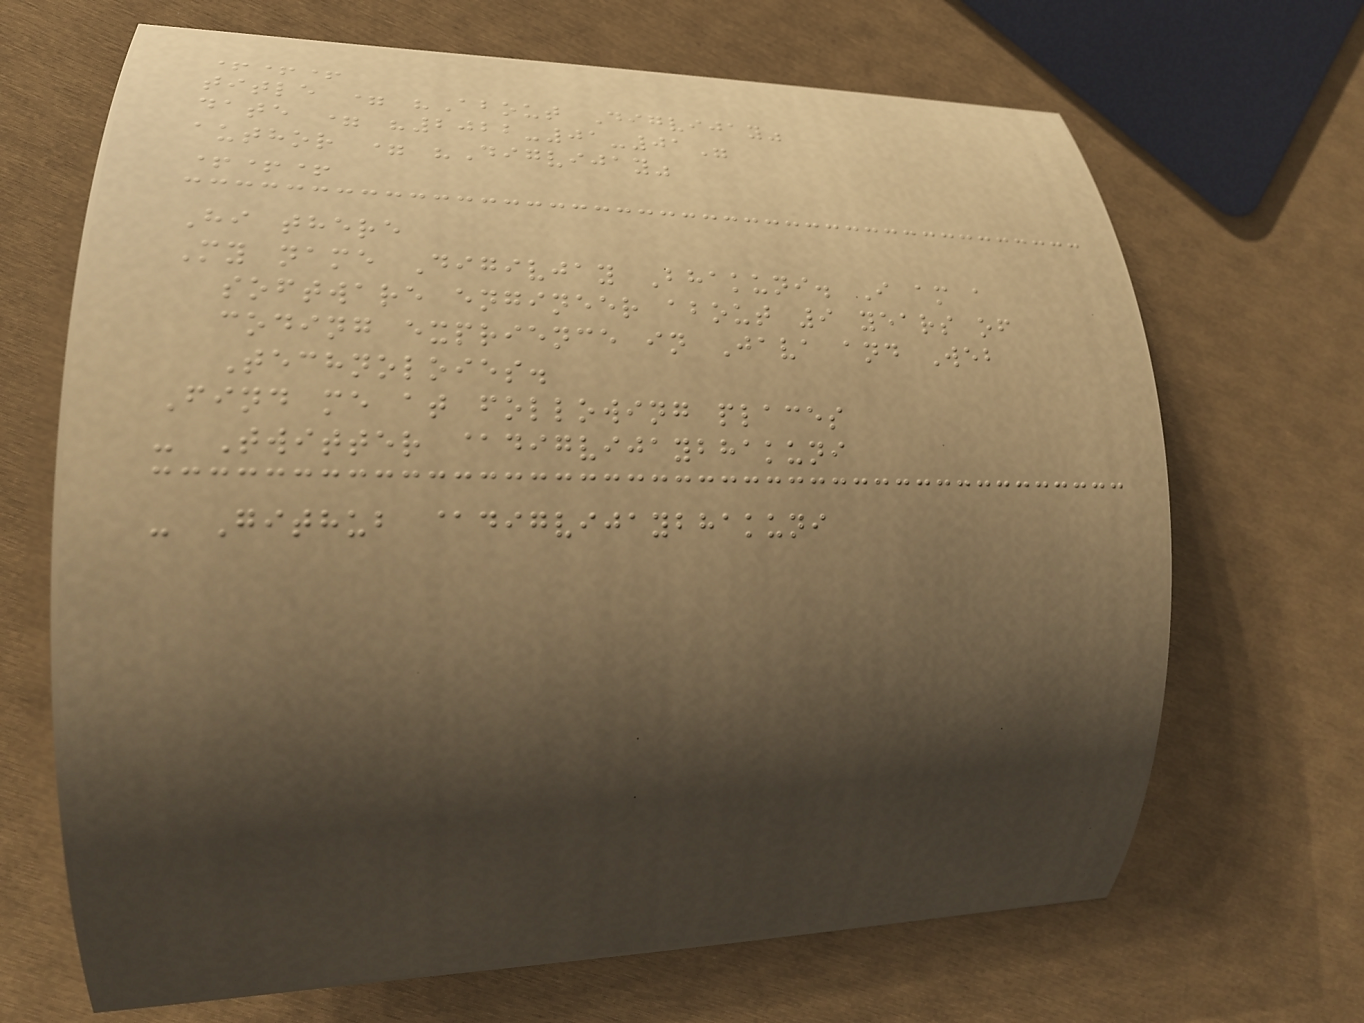+++
title = "About Digvijay"
date = "2022-01-01"
author = "Digvijay"
+++
Hi there
My name Digivjay Bhakuni. I am a
software engineer about 9 years of
coding exprience in Java and Web
Technoloies.
Find me at following places
- Twitter @digvijaybhakuni
- Github @digvijaybhakuni
